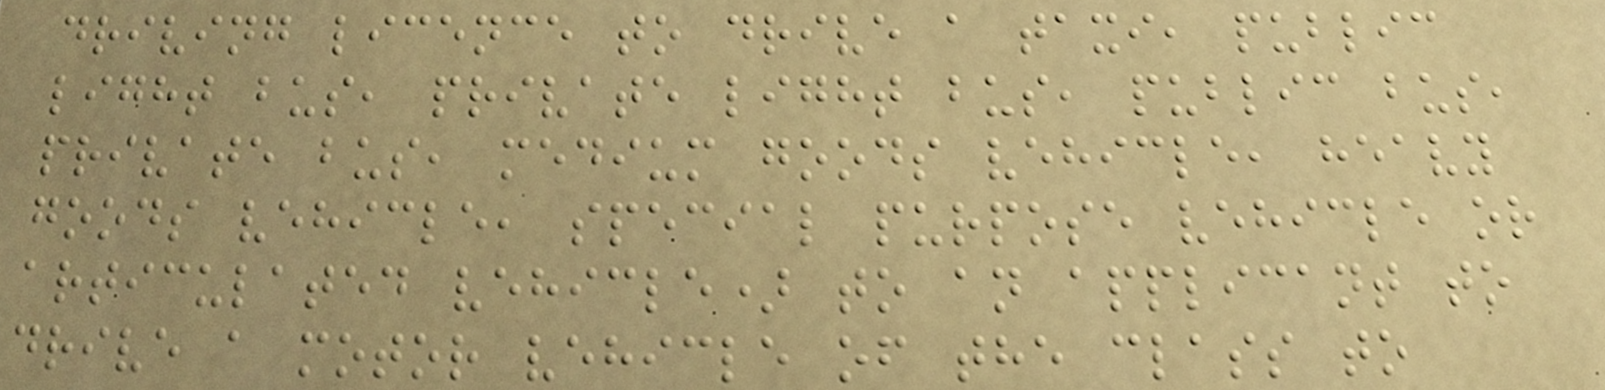driving licence to drive a taxi, public
light bus, private light bus, public bus,
private bus, medium goods vehicle, heavy
goods vehicle, special purpose vehicle or
articulated vehicle) to an applicant to
drive a motor vehicle of the class to
